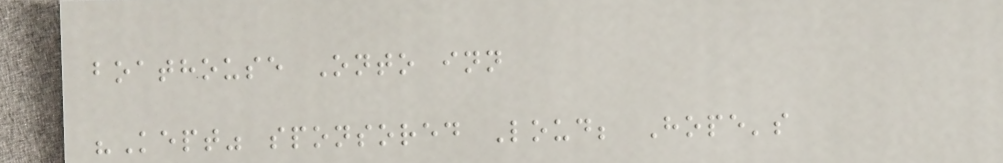boathouse Onto inn
"Kept" sponsored Loud; Hope's
